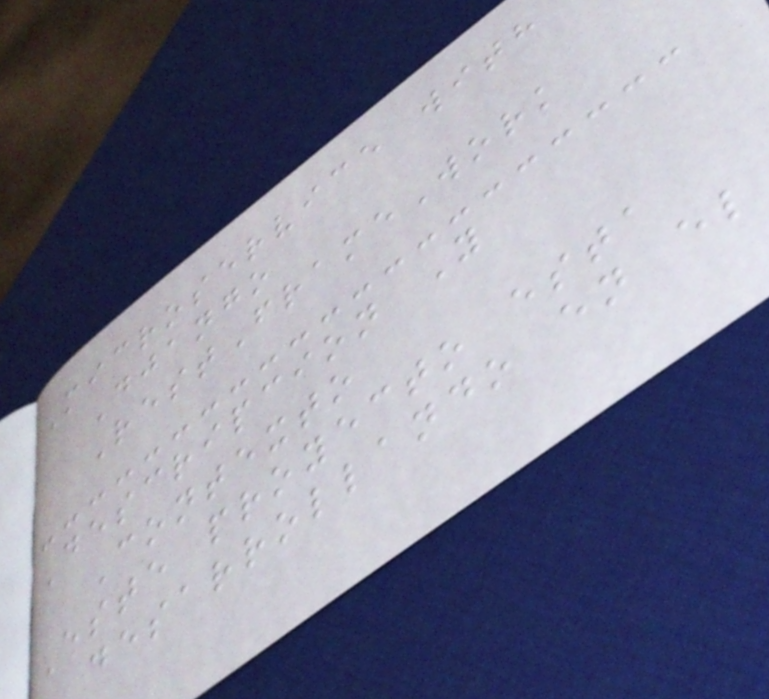Microservice with
Django
RestFrameWork
Descripcion Y
Contexto
Este proyecto esta
desarrollando en el
